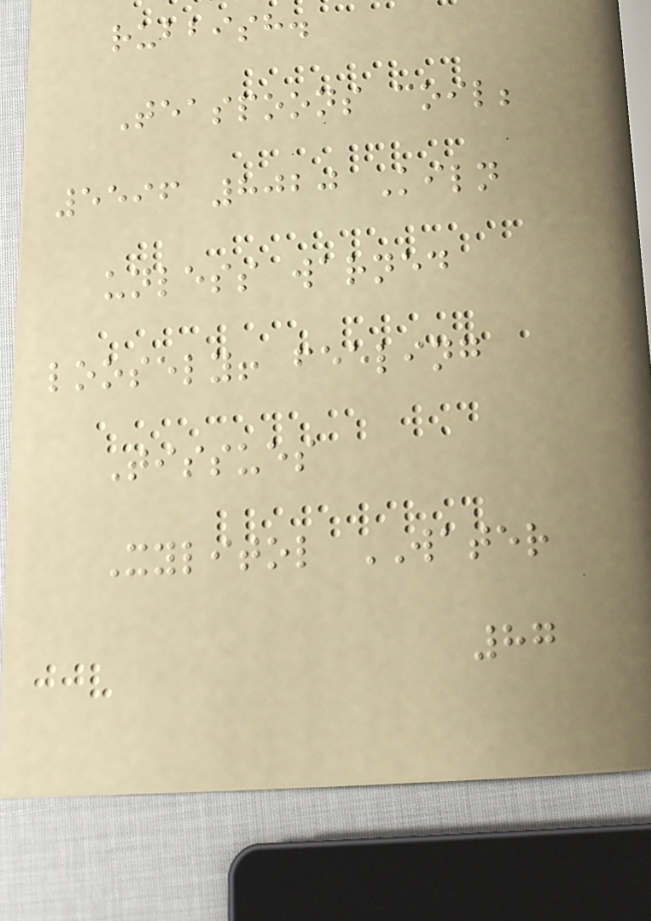rubbish.
Teaspoons coil;
5596 8020 Kiln
unless warned
loosely! feeling
Tissues
Xylitol WATER
87
